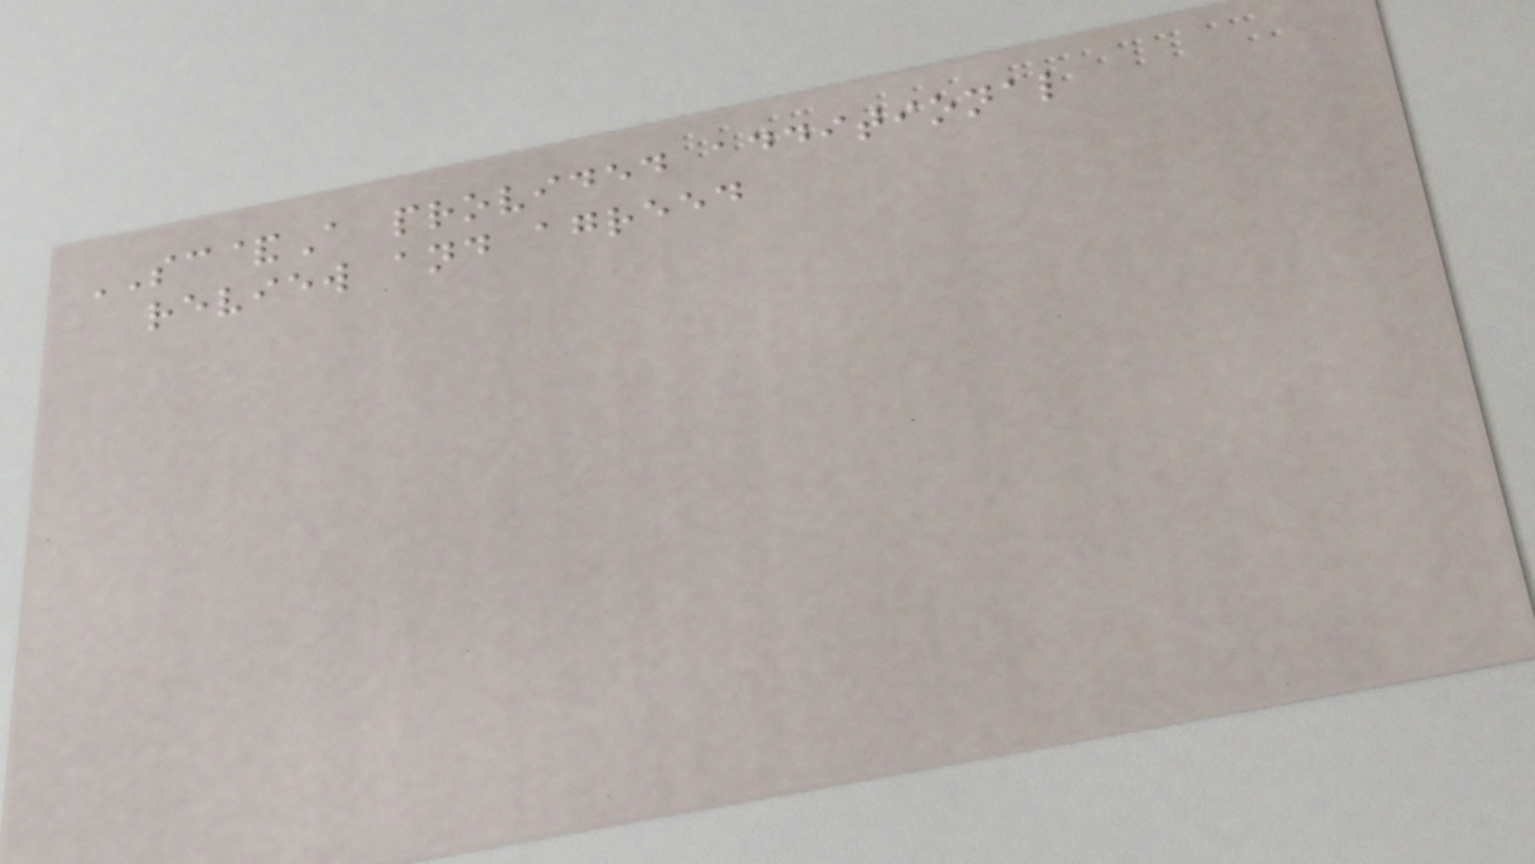SC&A provided additional
review and agreed
